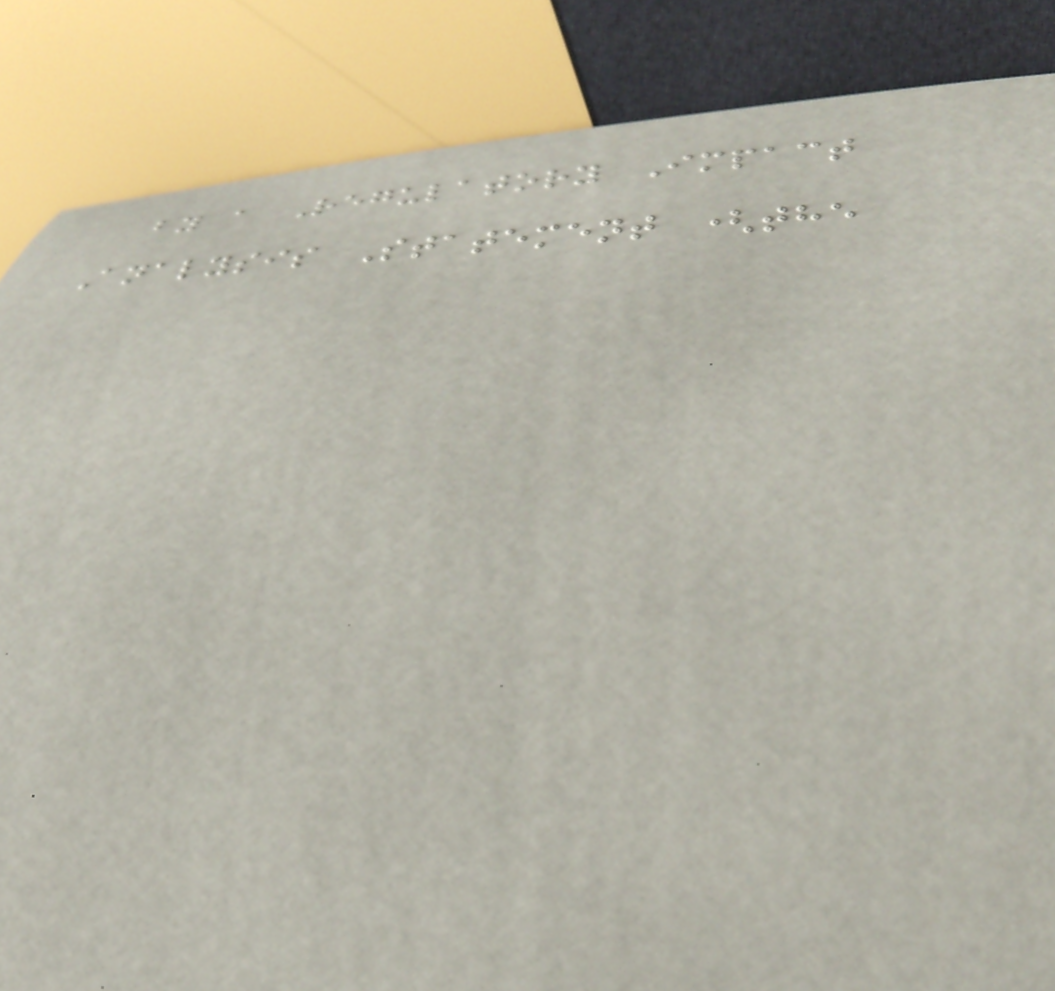by a Regulatory Impact
Analysis Statement (the
